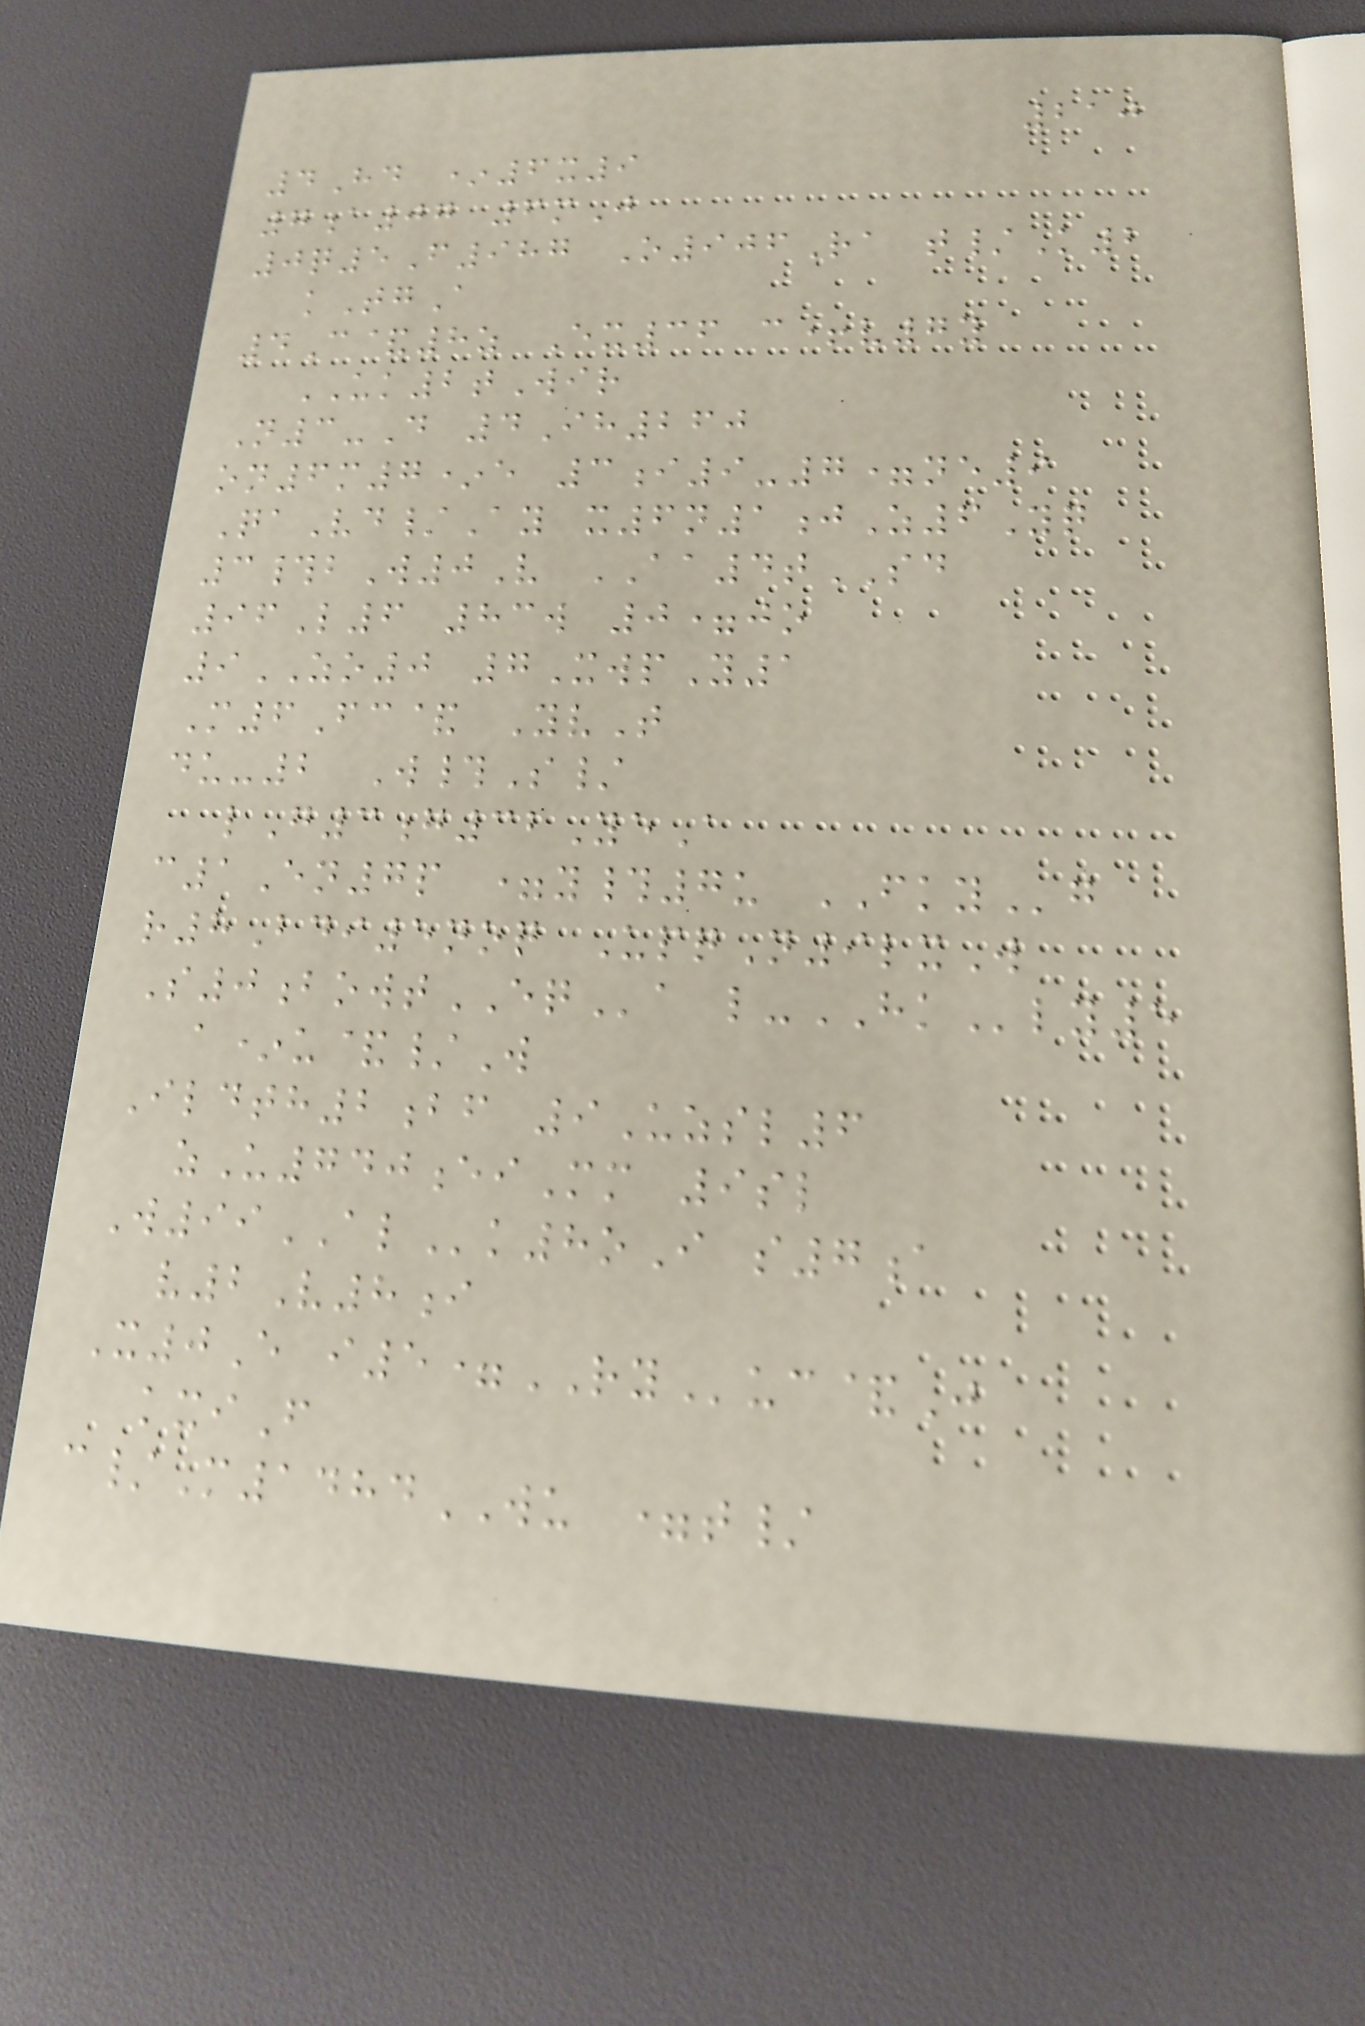210
4Hd *6x9
7a07 6mJ
0q5F987 O906Ra t/K2
kTgA
4C&8z Ex36 c+v7y
UK2tWir
N3-D 4Ih260
on6m7*e 3i9-7=ne9
QaVd/Ay x6n1jZ6Yq
3#bW0V AA4tSD
96L6 83w 0=jo
9ZO0 7XwpY1
M6Fc& YvT
du-2 W#S/
lG3g32YeA
c1En7p =y#7u FKYg
r8Bdi5noq UpqN9lxW
S0bowtEQa l-HKly5
a*u&/W
Ildth2bf 9Uzsl6
zU740eiMm 9sl
W99ALk8oI s7a
v2V8i
X0E i5=RYuc&J
kxiF
c/M1484WU =t/
